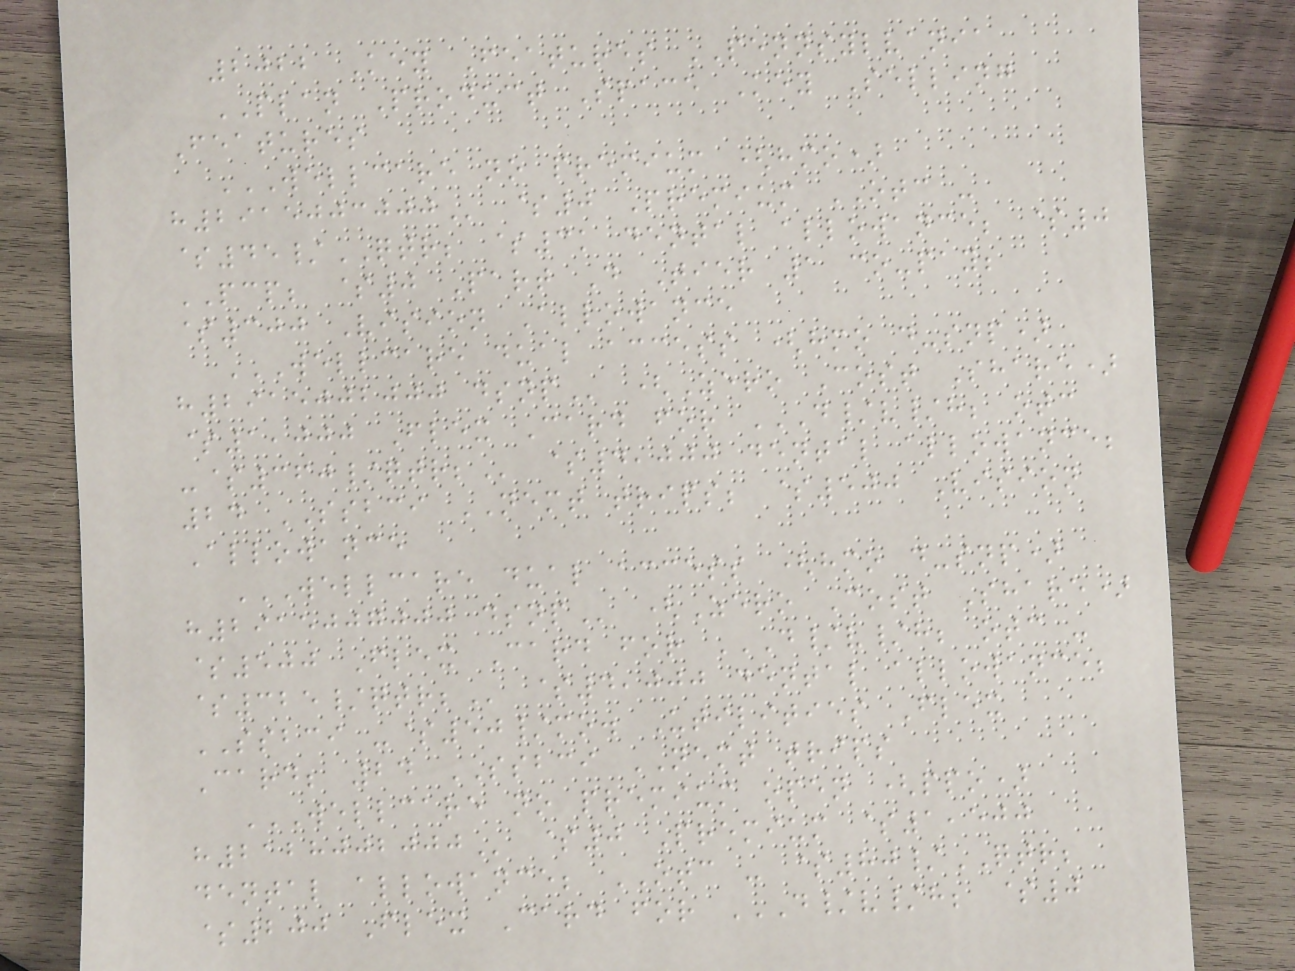2022 Key Features PENNSYLVANIA
PLAN Product Space Key Selling
Features
WELLCARE NO PREMIUM (HMO)
H2915003000 $0 Premium OTC -
$45/QTR; $3k dental allowance; $0
PCP; $0 Part D Tier 1 co-pay;
$300 Vision Allowance
WELLCARE DUAL ACCESS (HMO D-SNP)
H2915002000 DSNP (Zero Cost Share)
$1,000 Flex Card for D/V/H; OTC
-$360/QTR; $4,000 dental allowance;
24 SSBCI NEMT trips; $500 Vision
Allowance
WELLCARE DUAL ACCESS (HMO D-SNP)
H2915007000 DSNP (Zero Cost Share)
$500 Flex Card for D/V/H; OTC -
$325/QTR; $4,000 dental allowance;
SSBCI -$50/mo. Utilities Flex
Card; 24 SSBCI NEMT trips
WELLCARE NO PREMIUM OPEN (PPO)
H2128002000 $0 Premium $1,500
dental allowance; OTC - $80/QTR;
$200 Flex Card for D/V/H; $0
